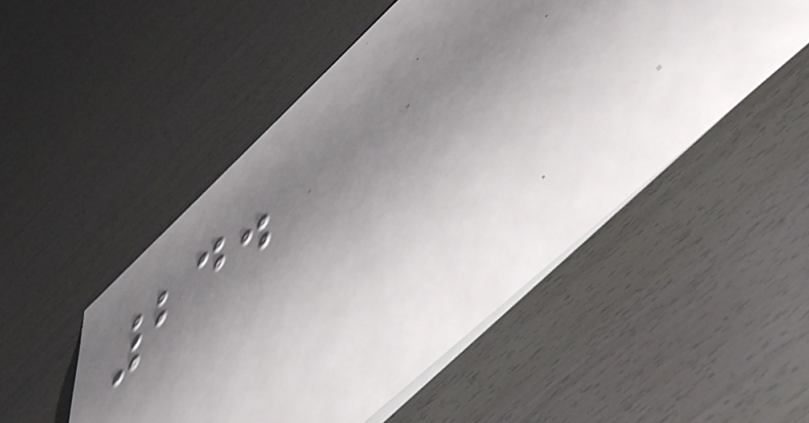24.
